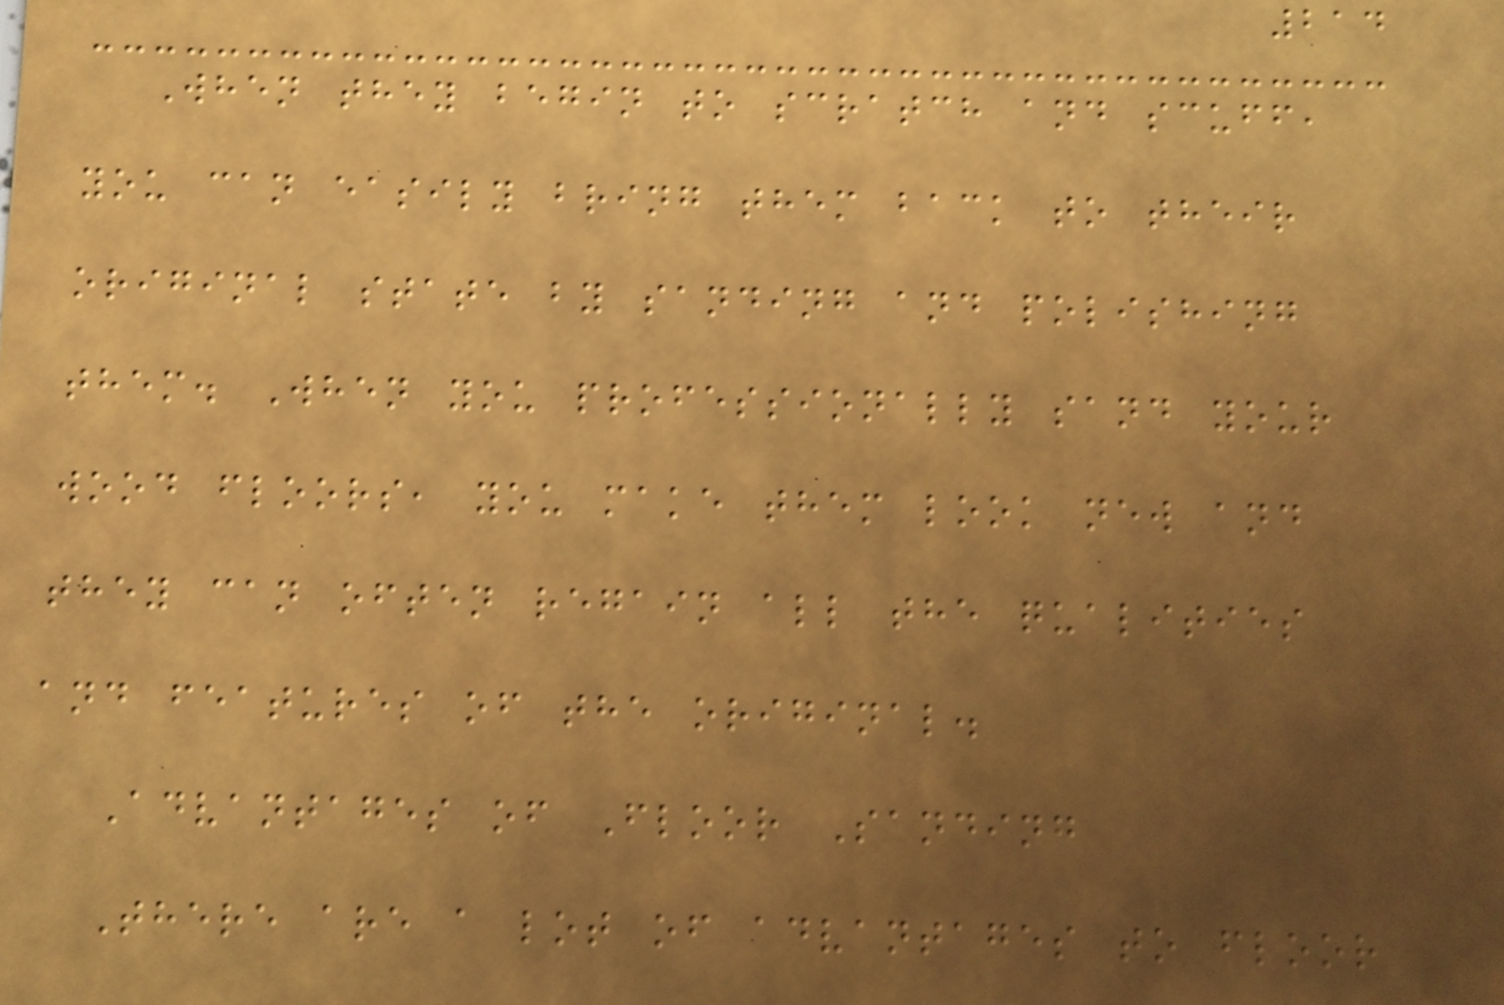214
When they begin to scratch and scuff,
you can easily bring them back to their
original state by sanding and polishing
them. When you professionally sand your
wood floors, you make them look new and
they can often regain all the qualities
and features of the original.
Advantages of Floor Sanding
There are a lot of advantages to floor
